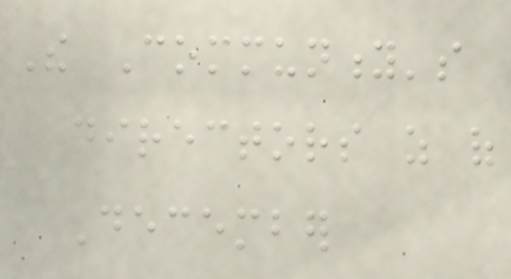The Community's
directors as of
December
